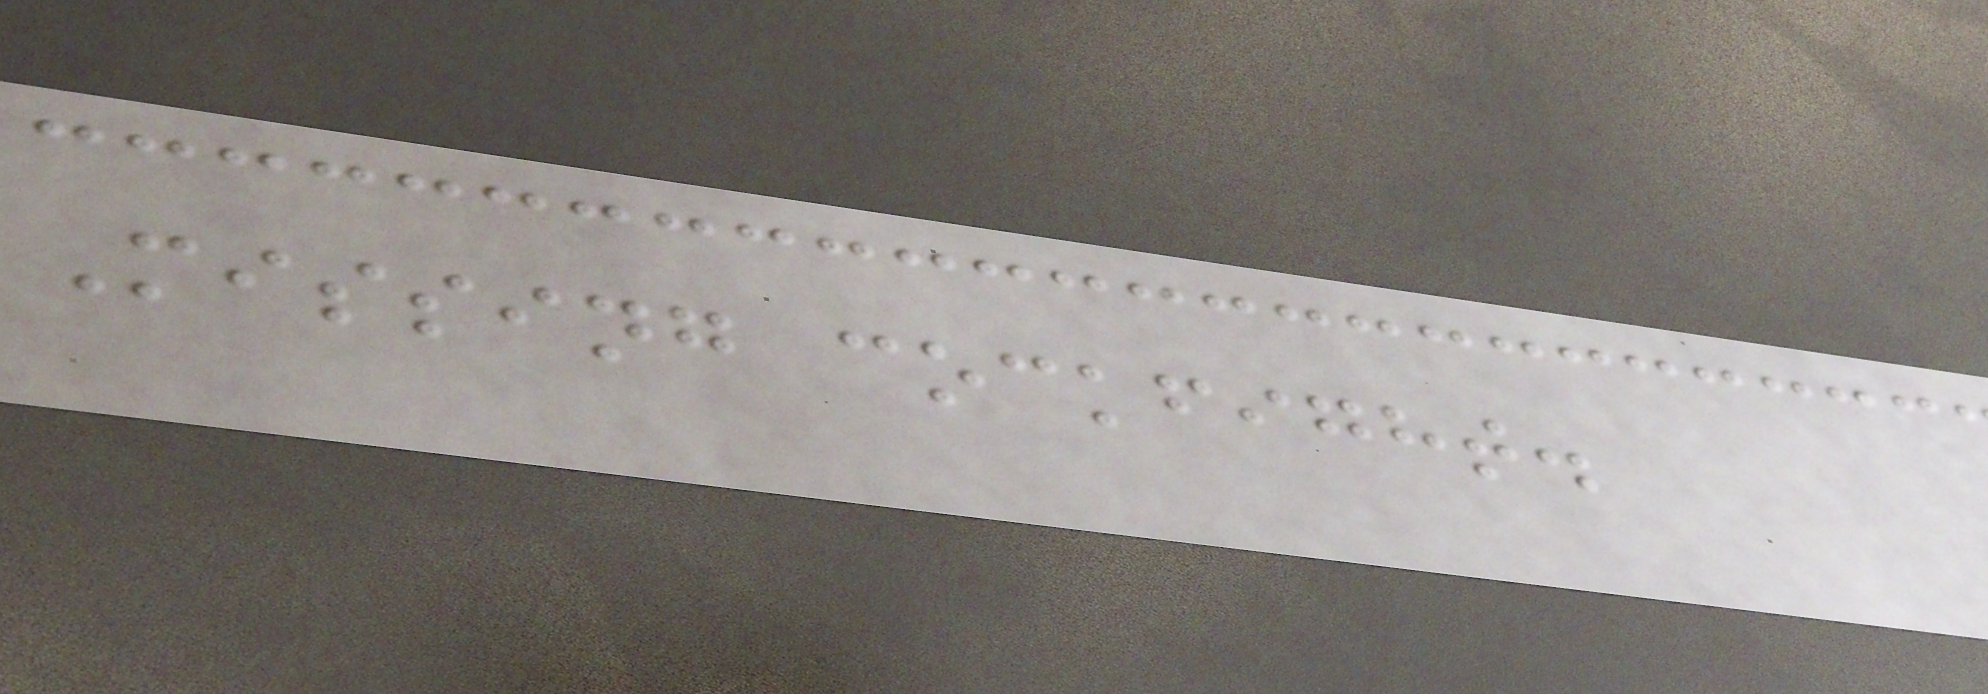Missing cockfight.
